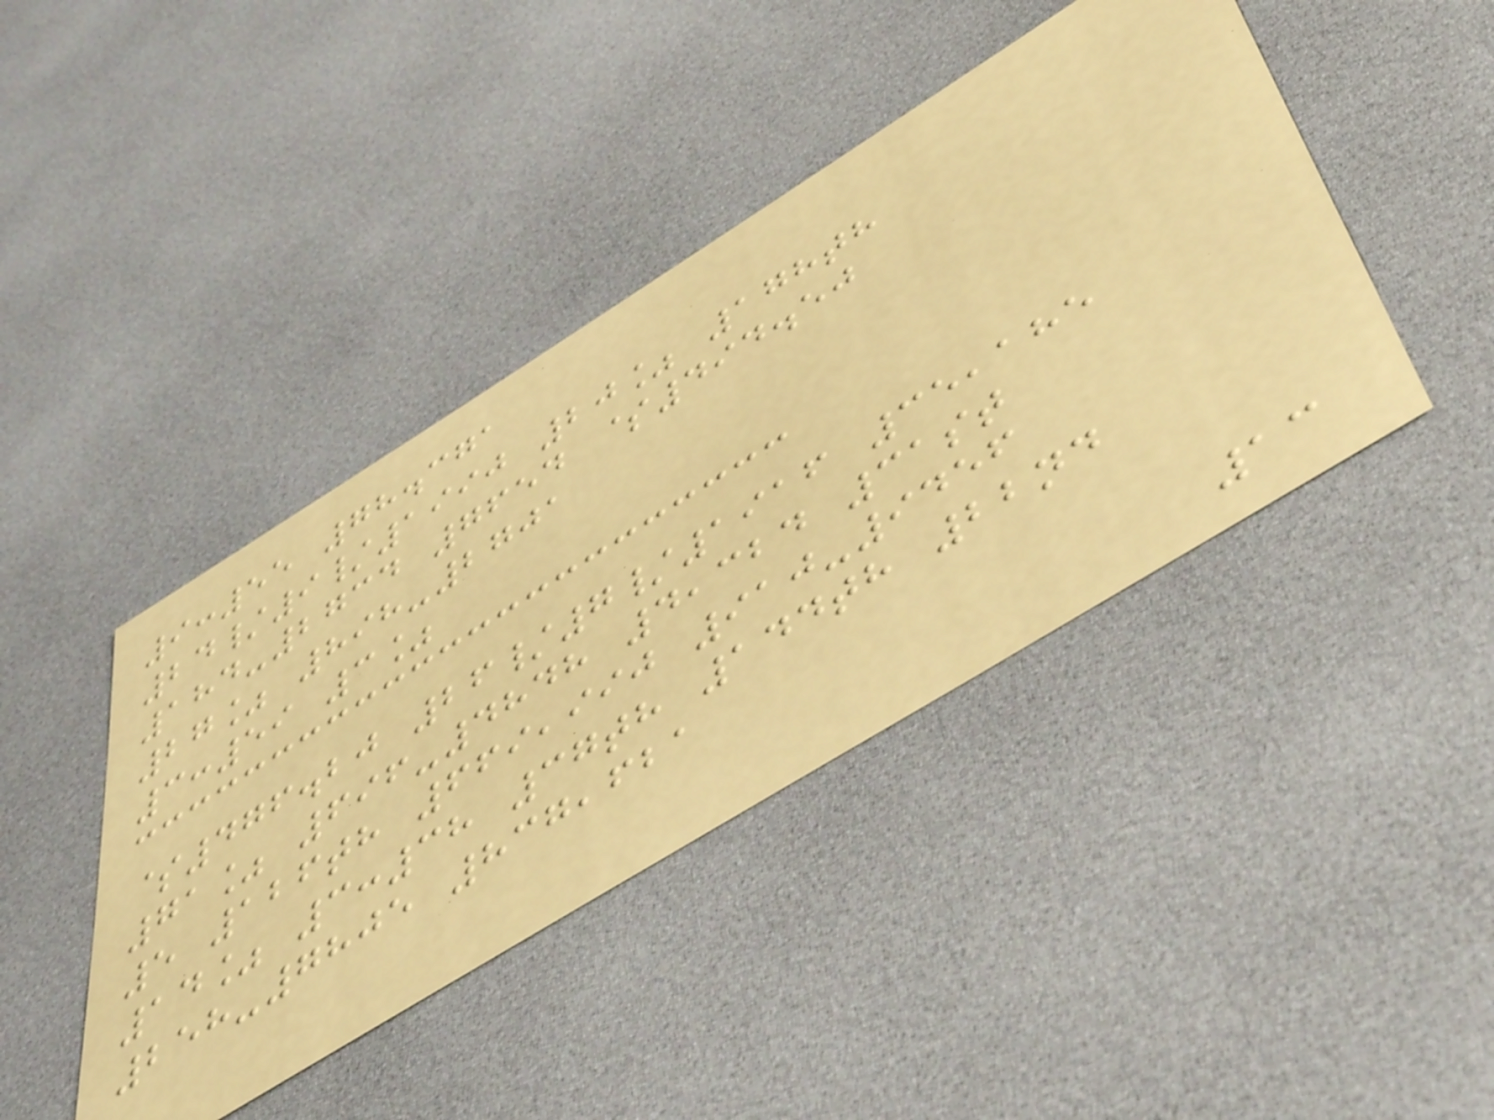9:55 78.371
24/9/1990 20% 178th
184-2734 7654 $494.50
27% 898-2701
3:59 3%
$476.20 26/7/1916 35,185
71% 696-4848 4,324 31st
5 126th 669,990 910-9456
14% 3:38 37th 144th 22nd
258-7805 837,621
13
